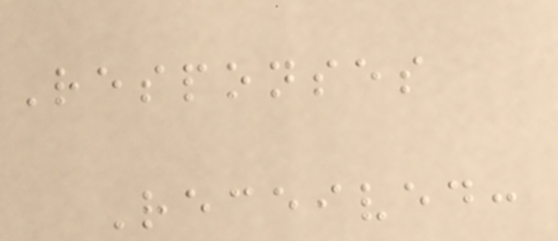Responses
Received:
